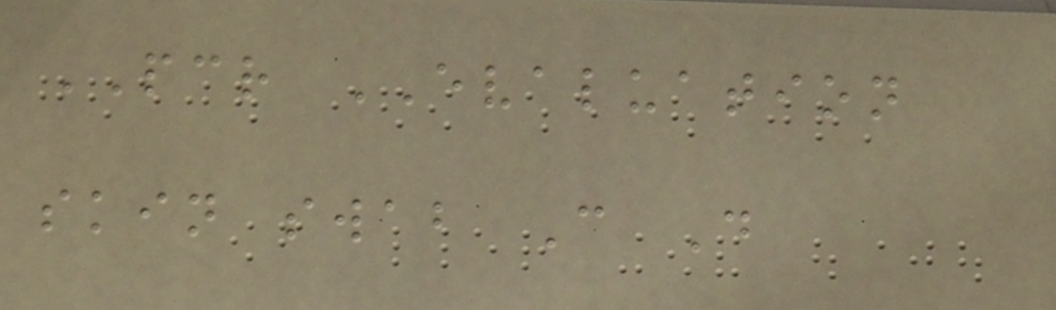PCR EVALUATION
skin swab C D
